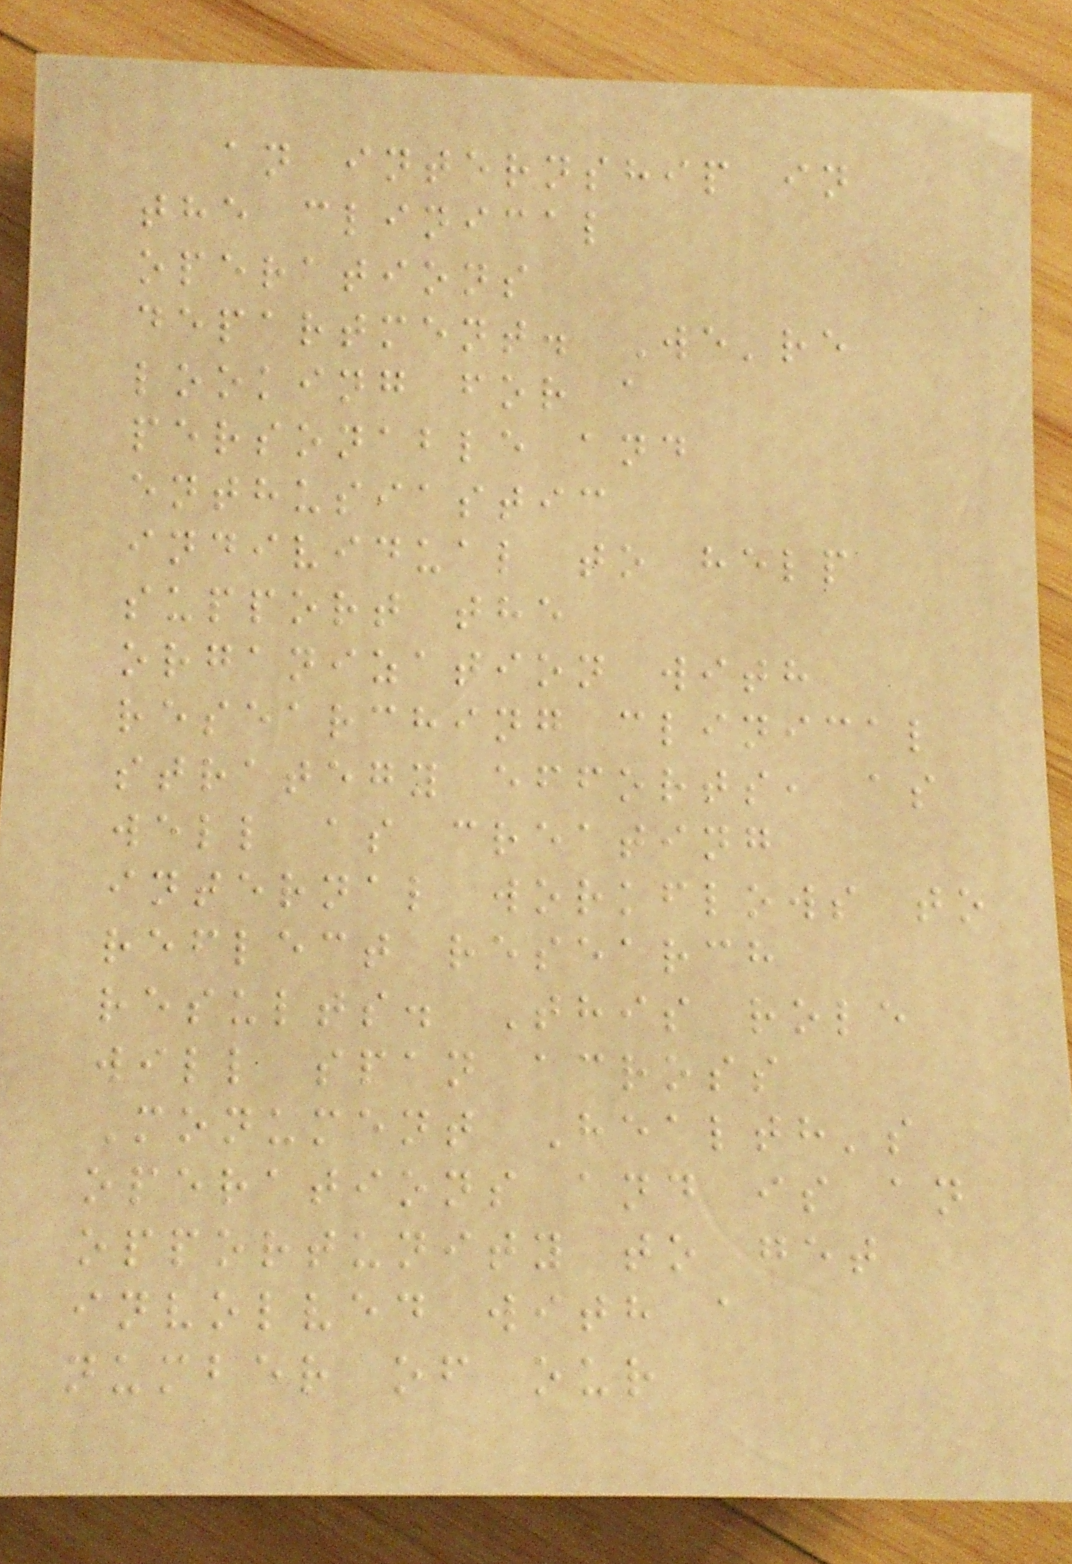an internship in
the clinical
operations
department. We're
looking for a
personable and
enthusiastic
individual to help
support the
organization with
researching clinical
strategy efforts, as
well as creating
internal workflows to
reflect research
results. This role
will span across
Monument Health's
operations and is an
opportunity to get
involved with a
number of our
